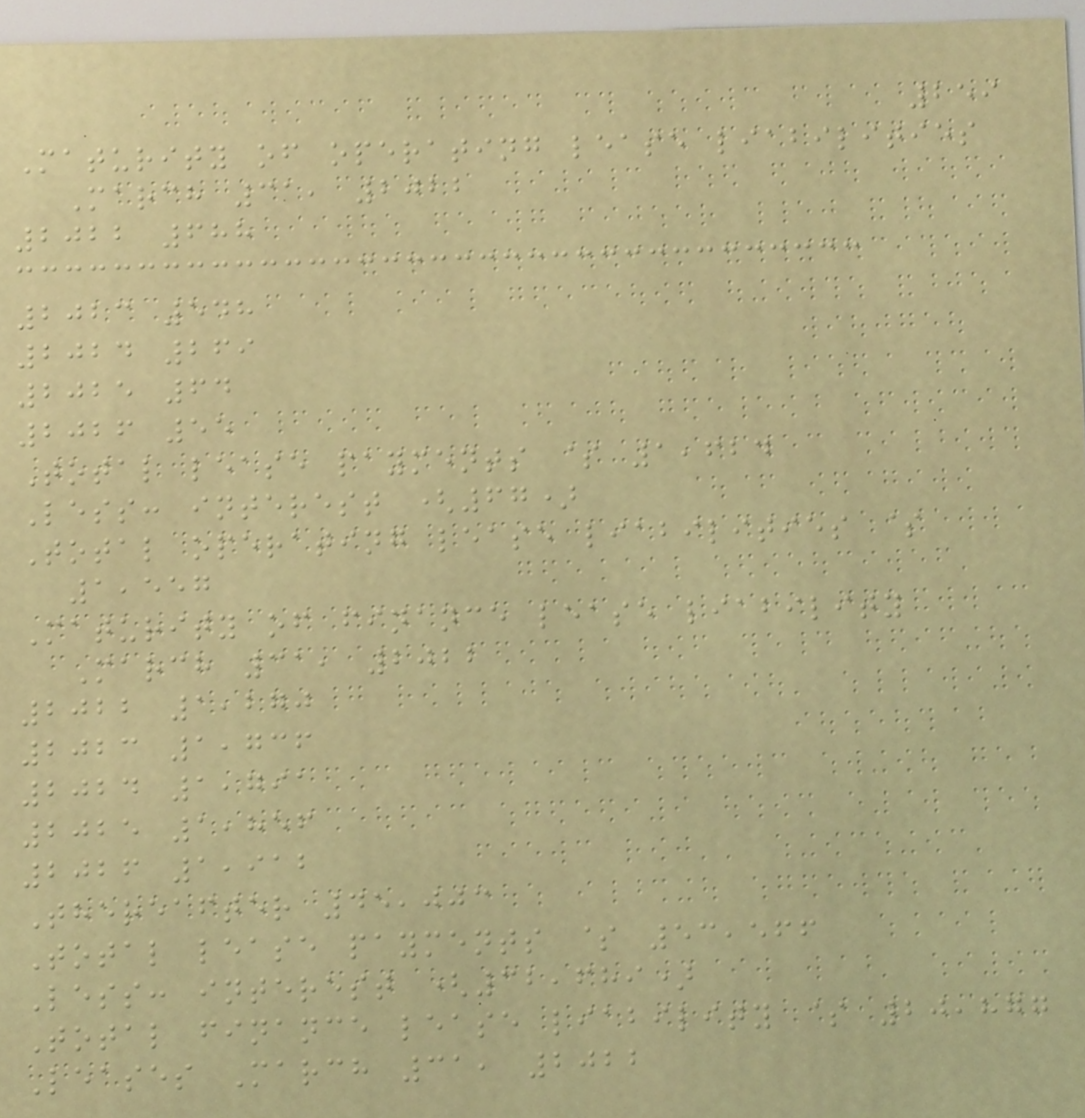259
Maturity of operating lease liabilities
March 31, 2022
2022 688
2023 548
2024 269
2025 64
2026 55
Total lease payments $ 1,624
Less: interest (67)
Total operating lease liabilities $
1,557
Maturity of finance lease liability
March 31, 2022
2022 1,270
2023 1,736
2024 1,791
2025 1,856
2026 1,912
Thereafter 45,003
Total lease payments $ 53,566
Less: interest (32,689)
Total finance lease liability $ 20,877
Leases March 31, 2022
